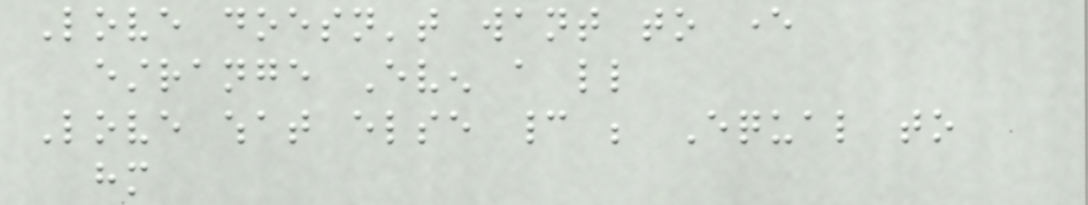Love doesn't want to ever
estrange Even a little
Love what else cannot be Equal to
him
